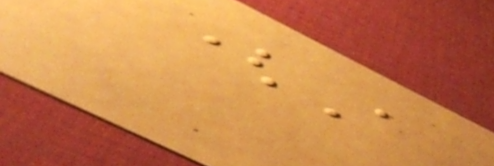(A
